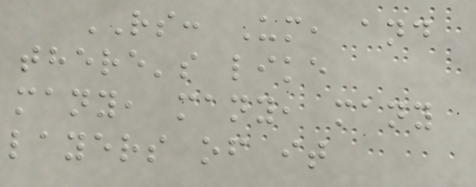RS: Um, and
there's like
many, many, many
layers of it
